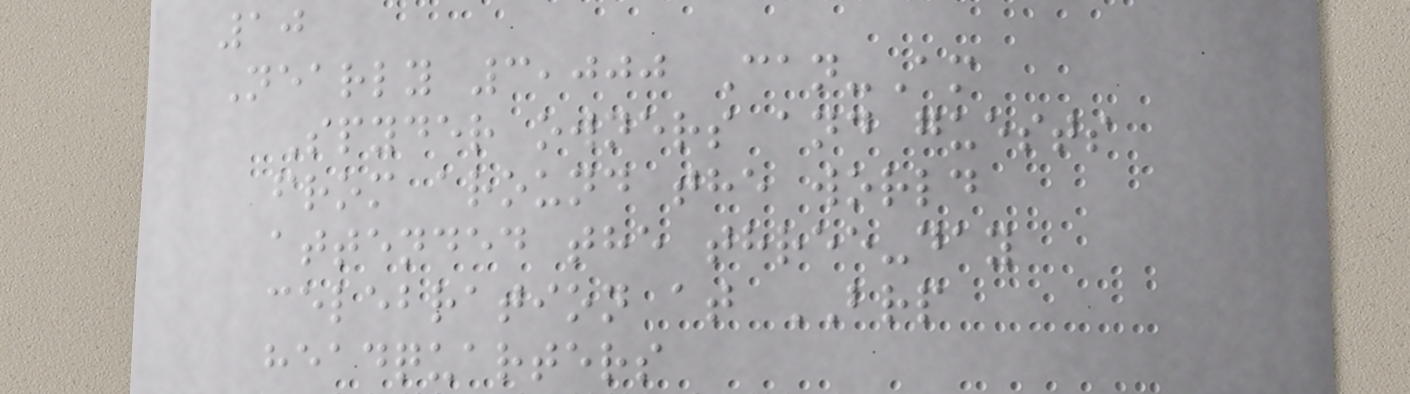10
Nearly 3,000 Can-Am
Spyder owners and guests
from around the world
attended the three-day
celebration at BRP
headquarters
